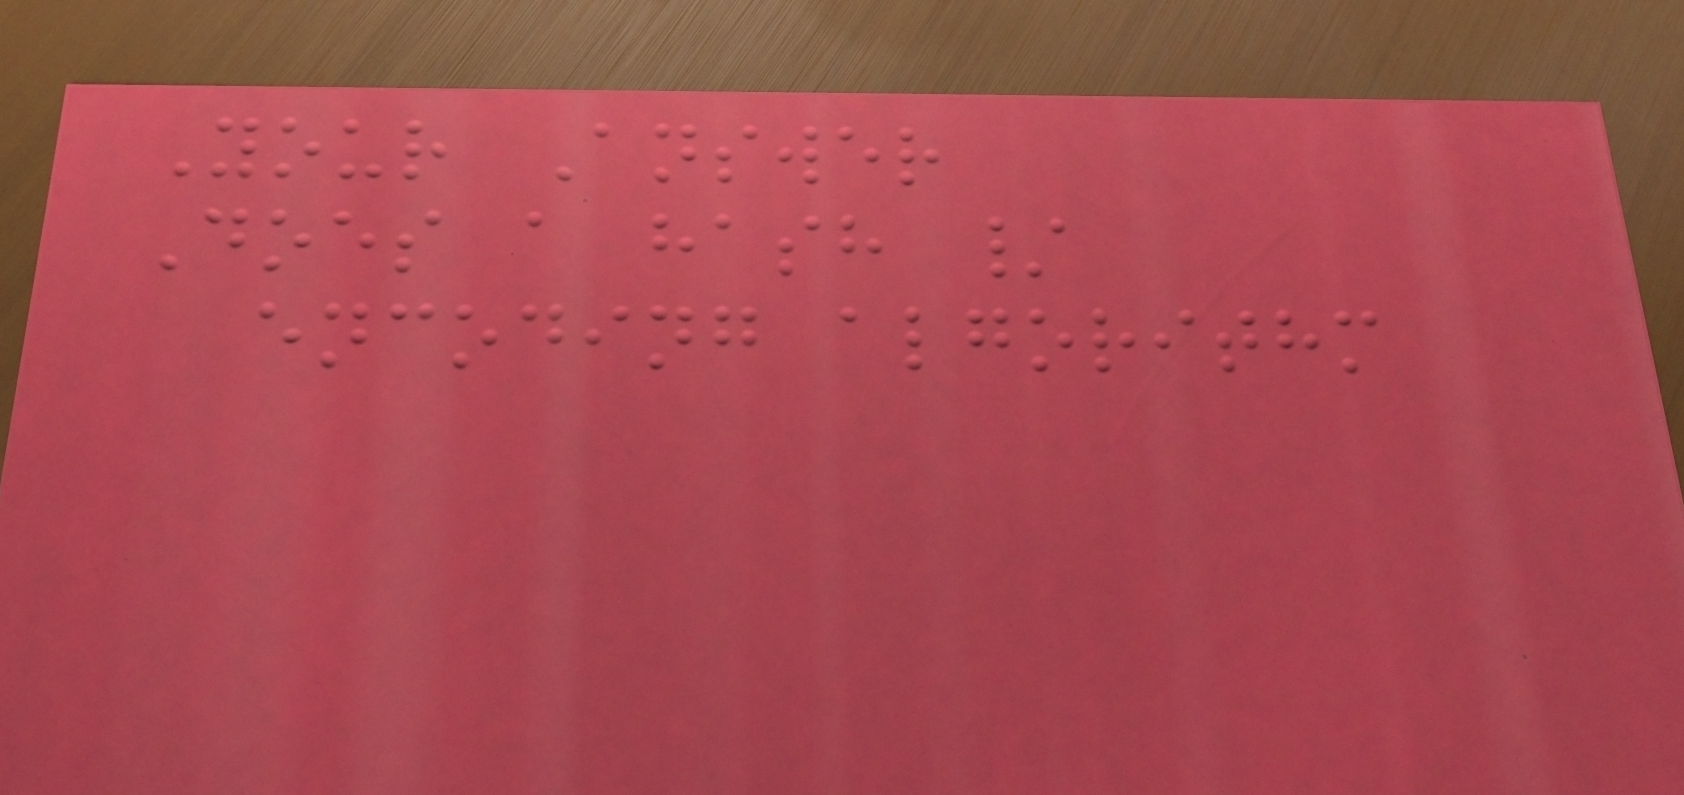Your Answer
Does a hash /
encoding algorithm
